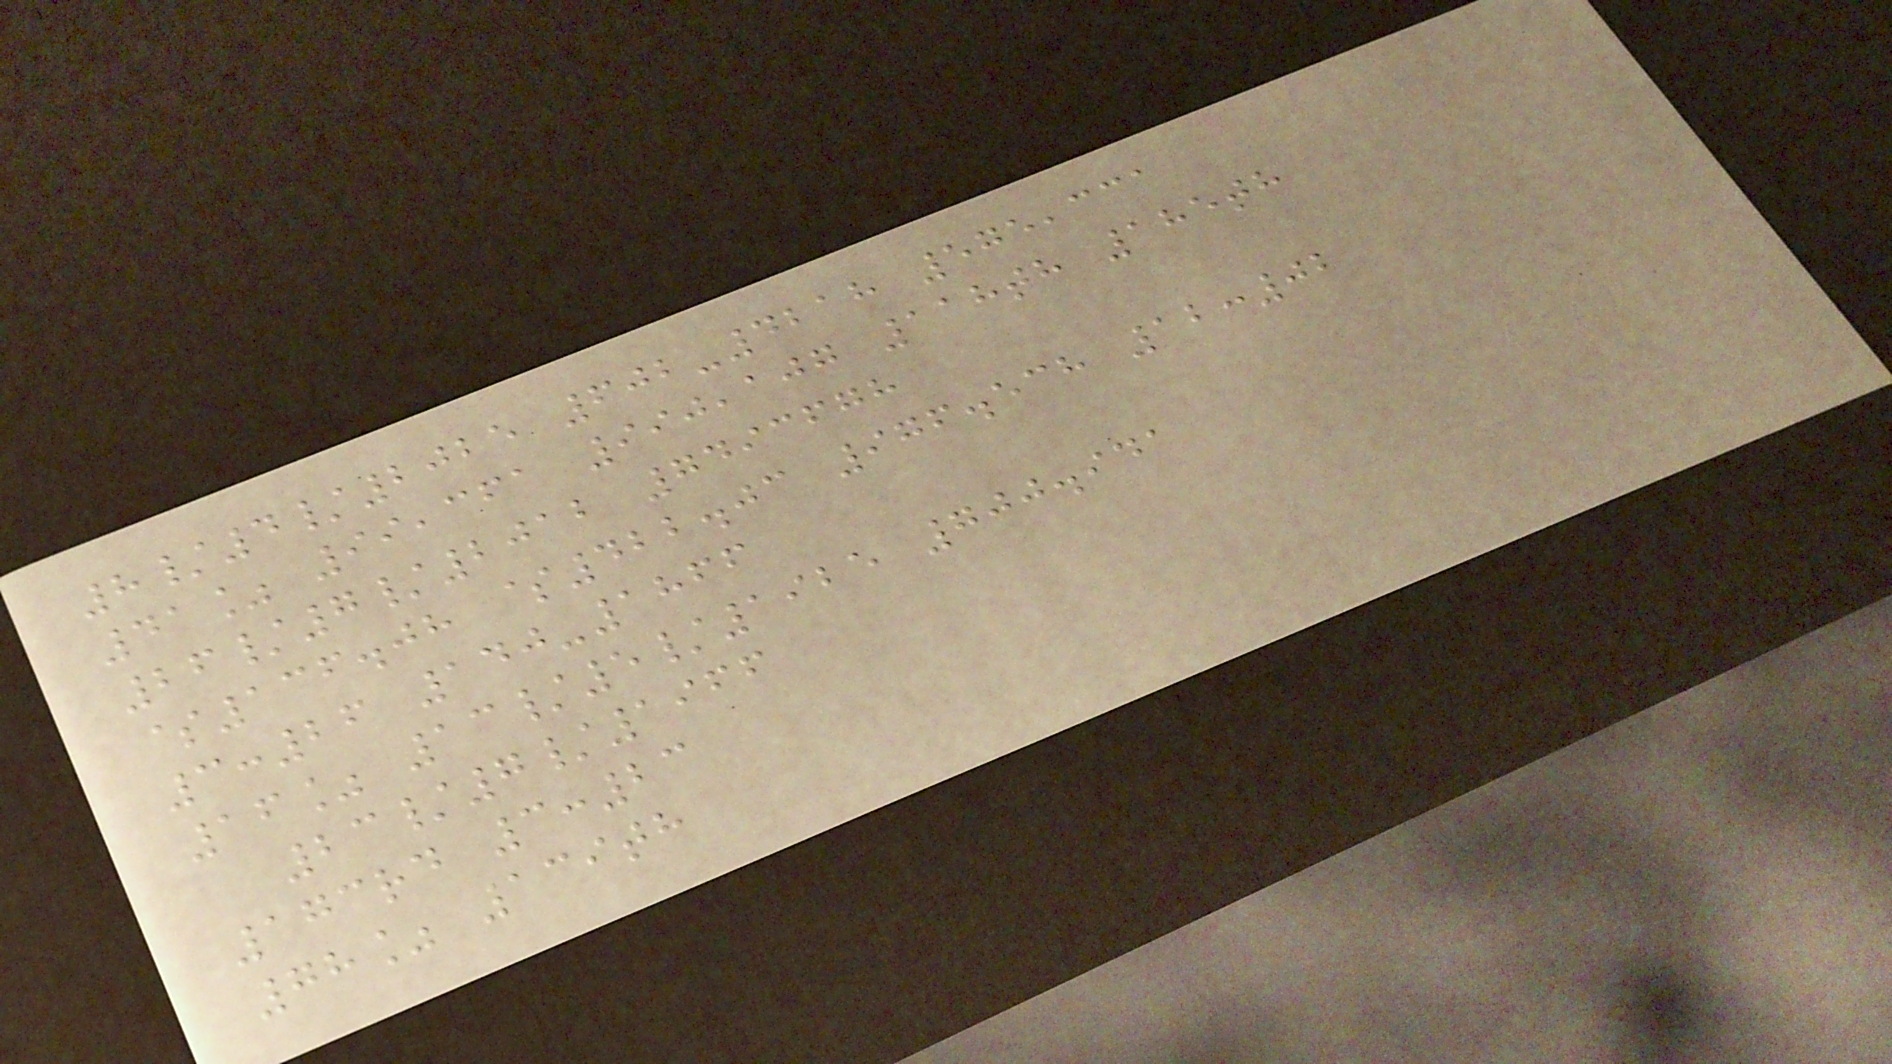8/4/2025 602-4218 575,331
41% 99,361 990,107 118th 185th
26/7/2012 7493678
$136.08 $422.03 976.538 12:02
3:26 140-1866
16% 13/5/1925 700.941
23/7/1966
173rd 3:23
78% 139th
